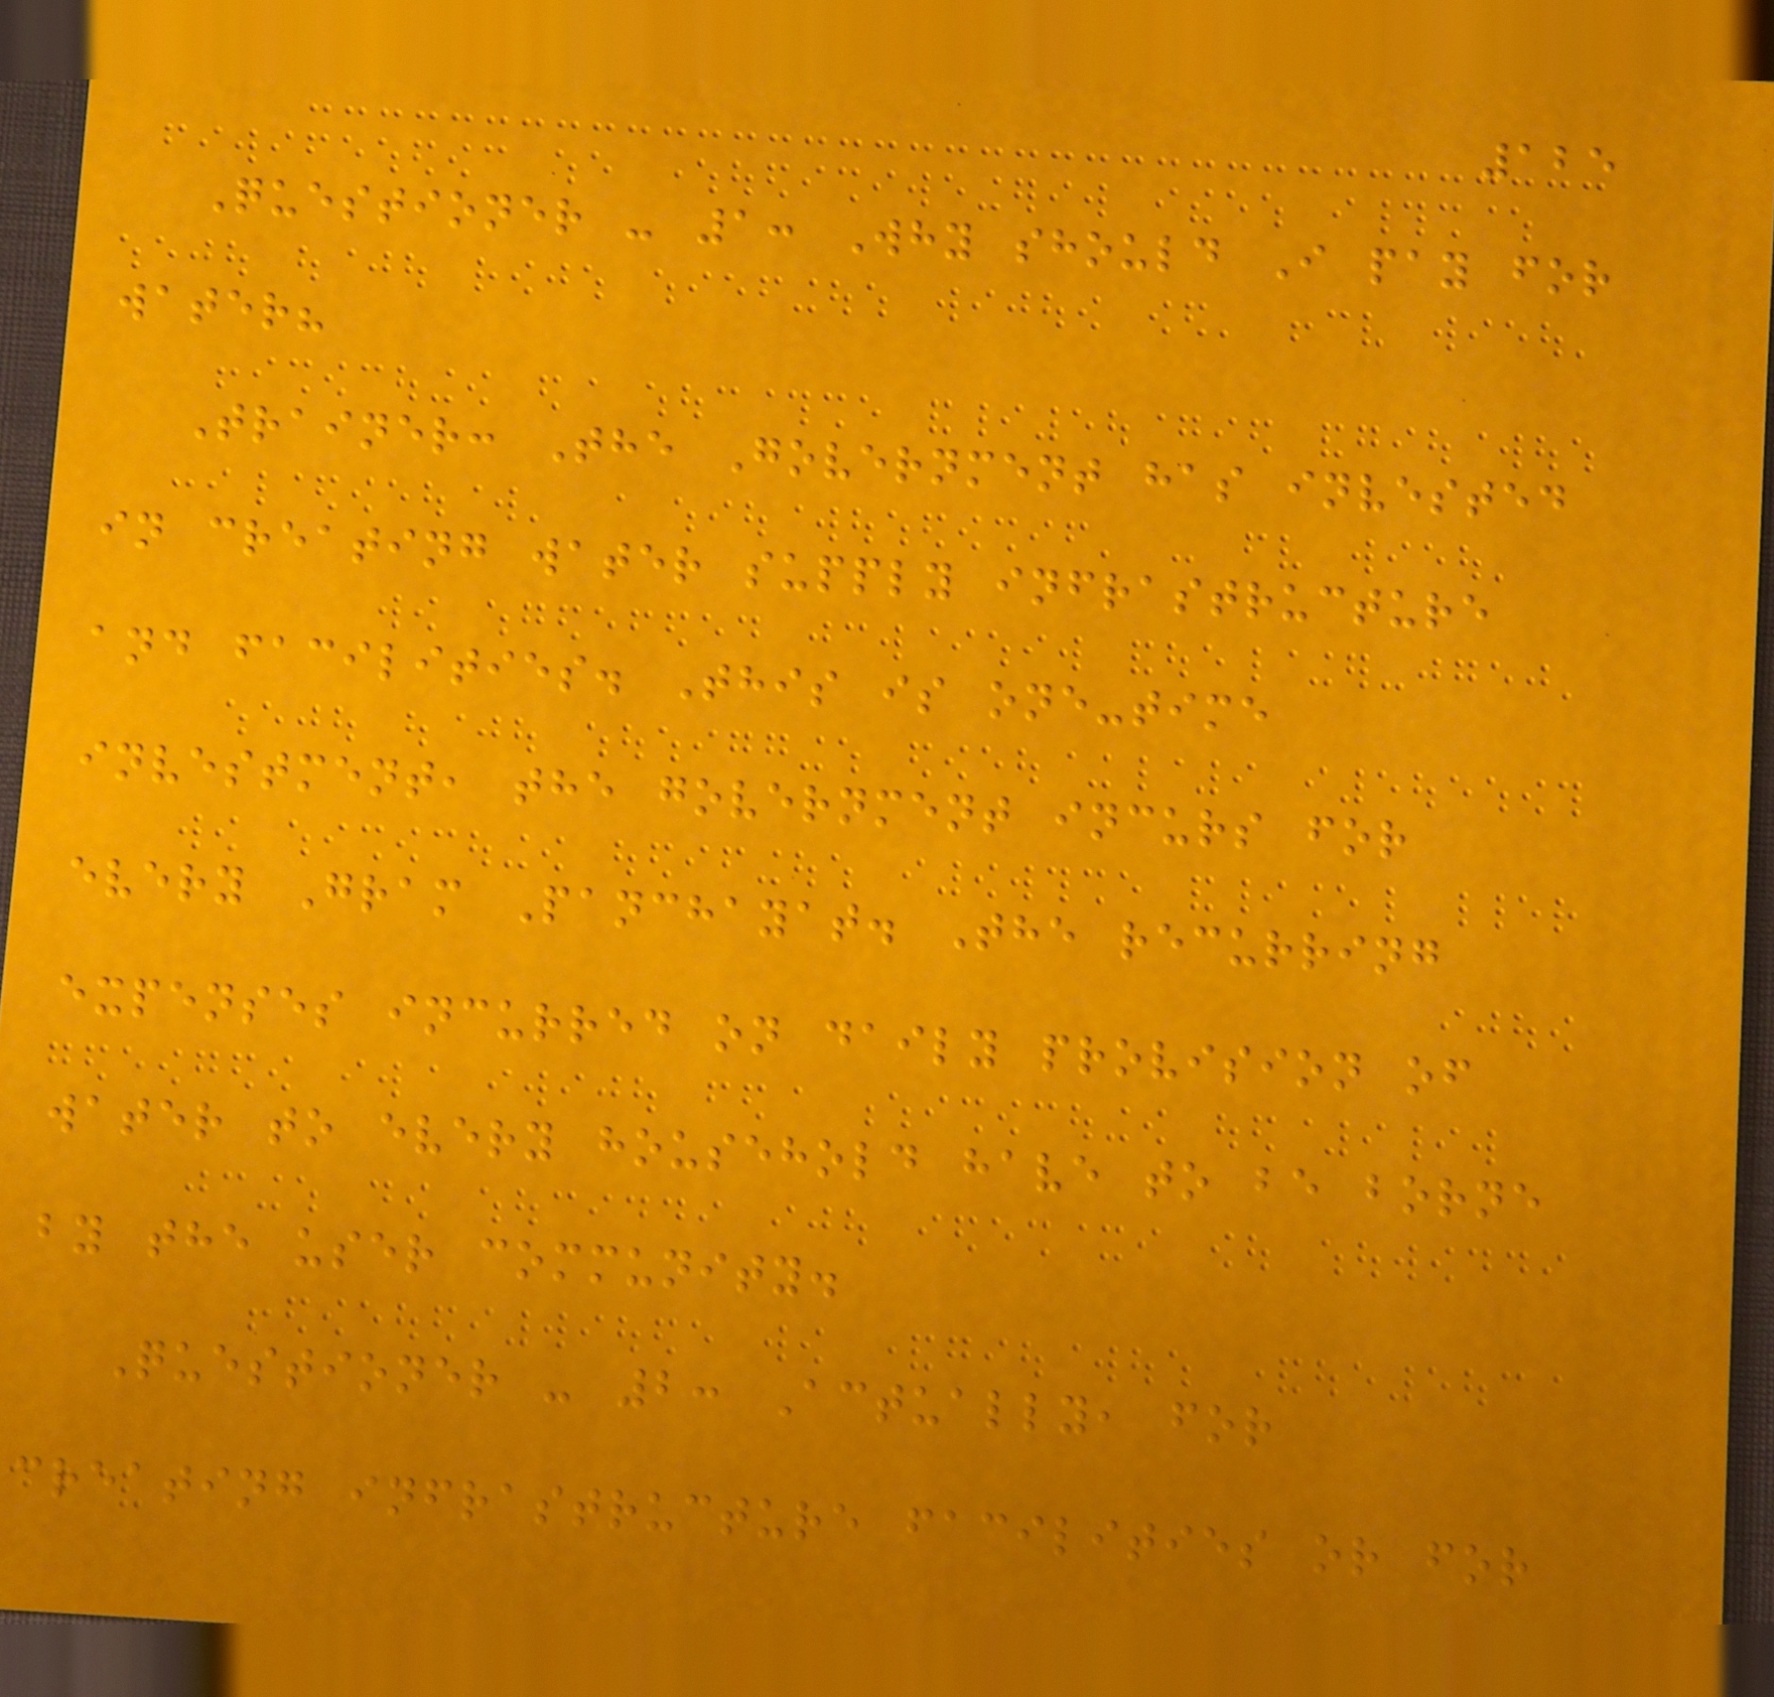125
Questioner - 1: Why should I pay for
water?
Trainer: The Government has invested
in creating water supply infrastructure
and facilities. This is one-time
investment, the government incurs for
every Gram Panchayat. The recurring
expenses incurred on daily provision of
water to every household have to be borne
by the user community.
Questioner - 2: Actually, for
creating infrastructure facilities or for
